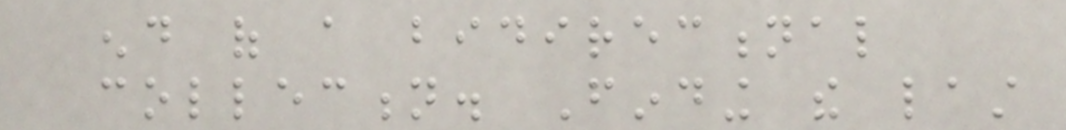end of a bidirectional
collection. Finding the last
